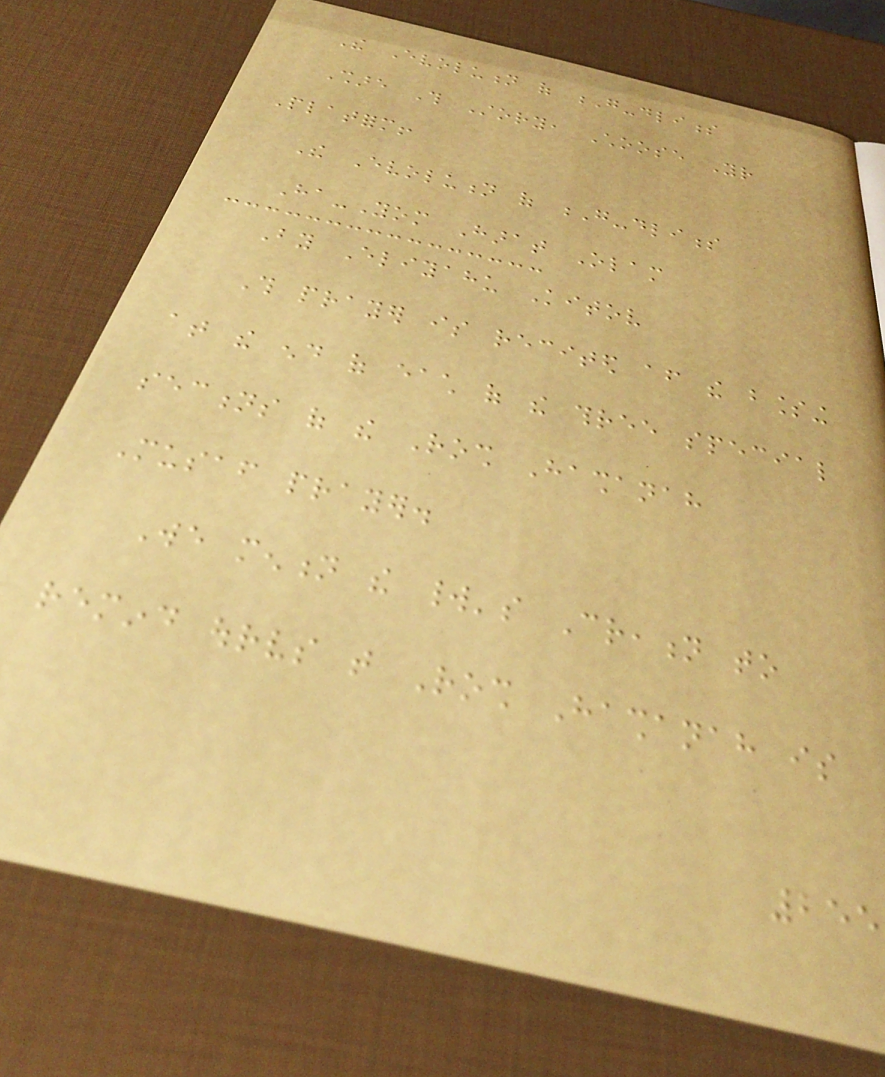The Evolution of G-dliness
Share This Story, Choose Your
Platform!
The Evolution of G-dliness
Ha-Yom Harat Olam
By Eliyahu Kitov
This prayer is recited after the blessing
at the end of each of the three special
sections of the Rosh Hashanah
Musaf prayer.
We mention the world's Creation to
remind ourselves that Rosh Hashanah is
255
